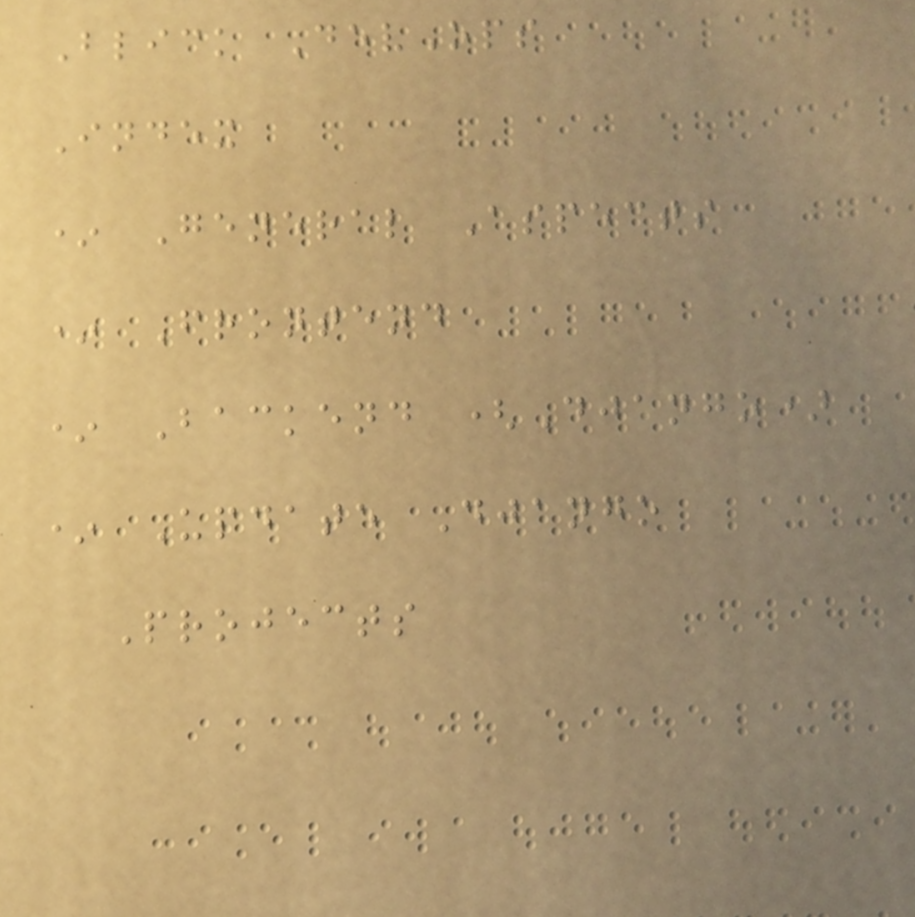Blick DevOps
Index
* General Aspects
* Frontend
* Backend (Django)
* Update Django
Projects
